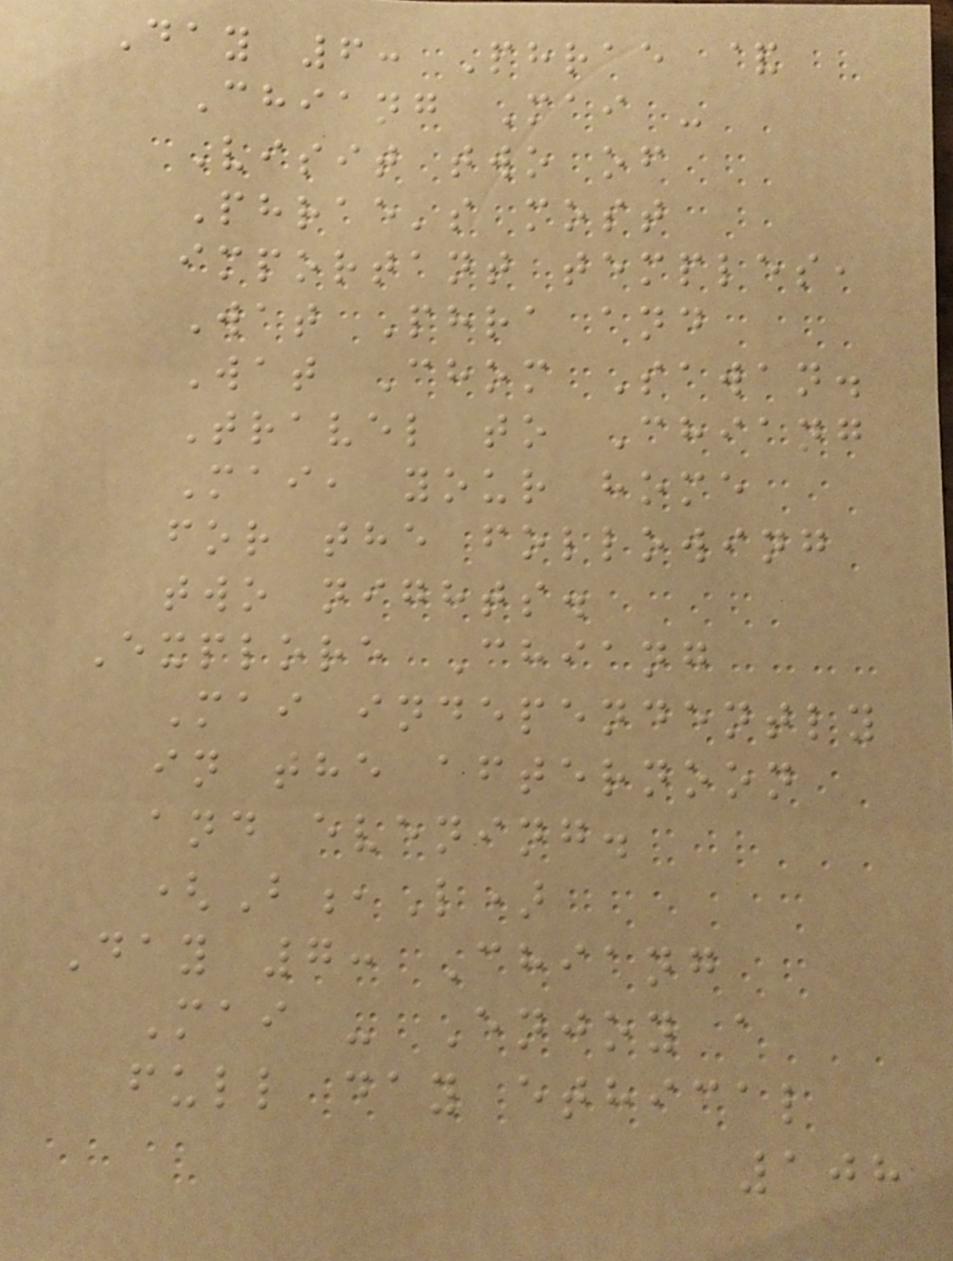Day 6: Phrae &
Chiang Mai -
Visit two of
Phrae's most
important temples,
Wat Phra and
Wat Chom Sawan.
Travel to Chiang
Mai, your home
for the following
two nights.
Explore Chiang
Mai independently
in the afternoon
and evening.
(B,L)
Day 7: Chiang
Mai - Enjoy a
full day ethical
108
